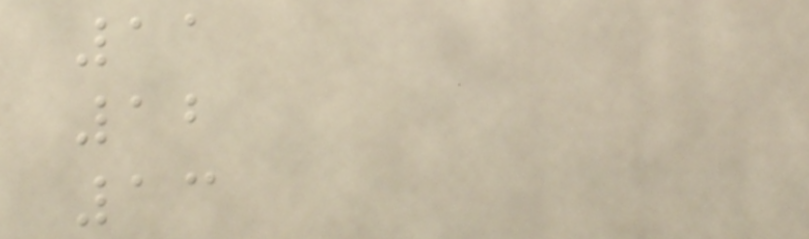11
12
13
